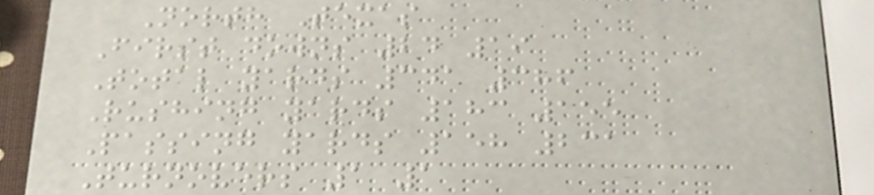North Texas
First downs 24 19
Total yards 341 386
Rushing yards 183 155
Passing yards 158 231
Turnovers 1 1
